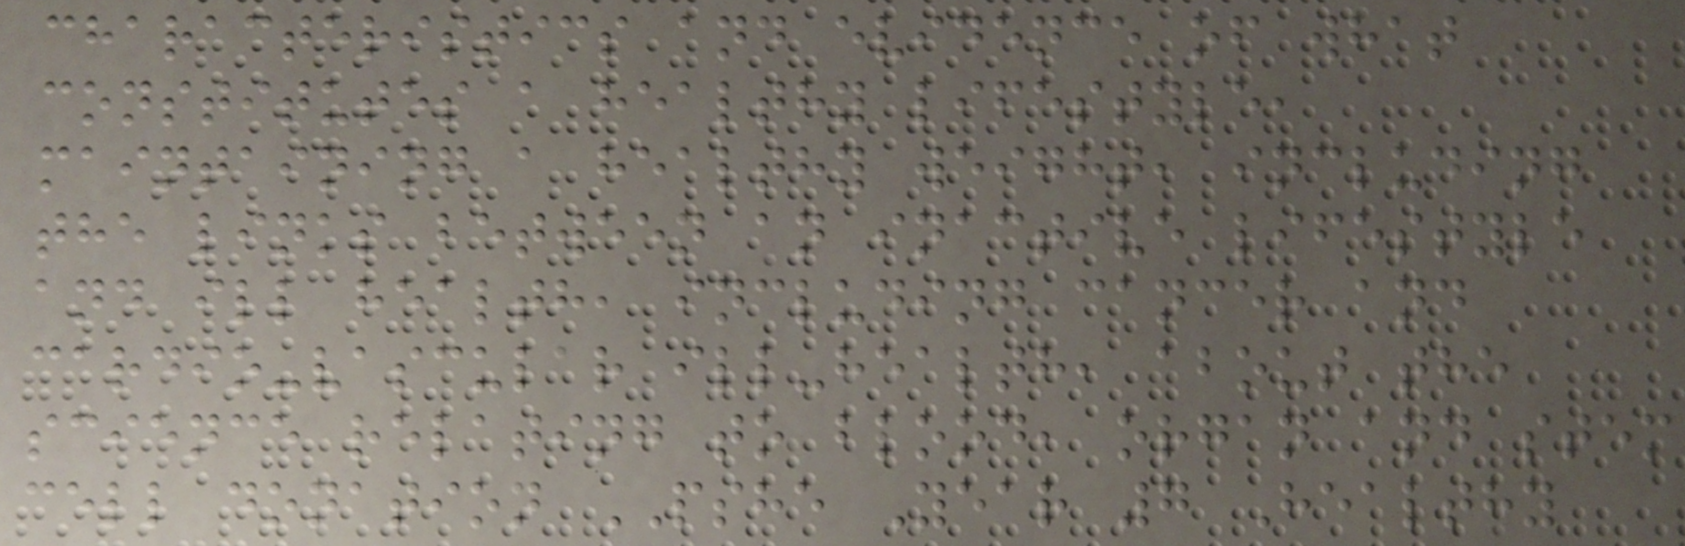characteristics and evidence of what
constitutes a healthy lifestyle,
maintaining a healthy weight, including
the links between an inactive lifestyle
and ill health, including cancer and
cardio-vascular ill-health, about the
science relating to blood, organ and stem
cell donation PSHE Year 7 Healthy
